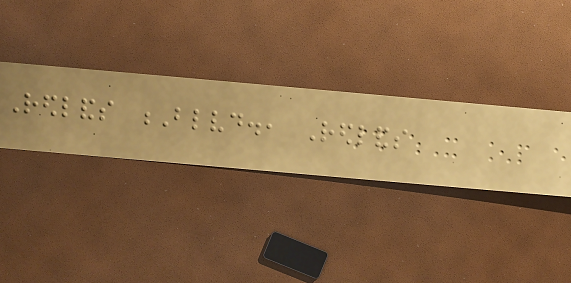Redlands Blvd., Redlands
